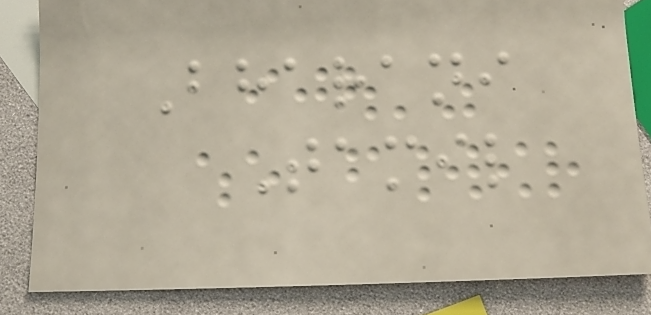Bharani
Tamil
